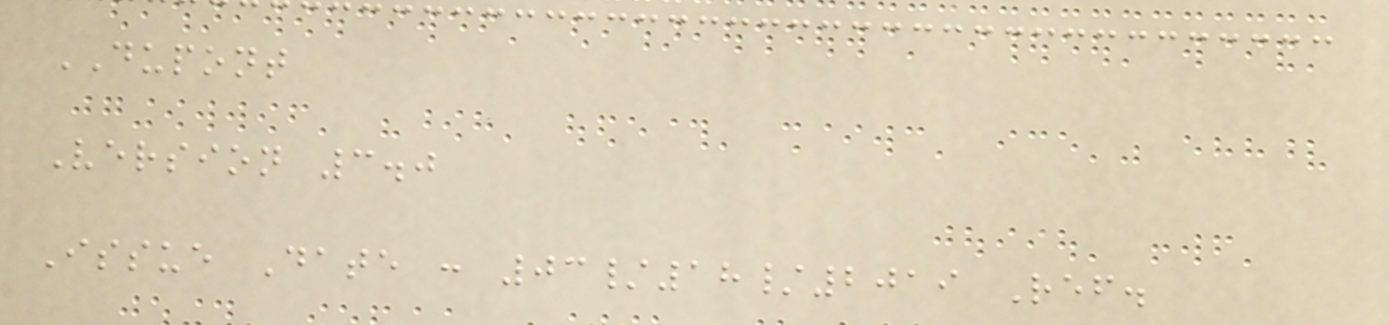DUPONT
Version 3.0
Issue Date : 03/18/2019 Ref.
